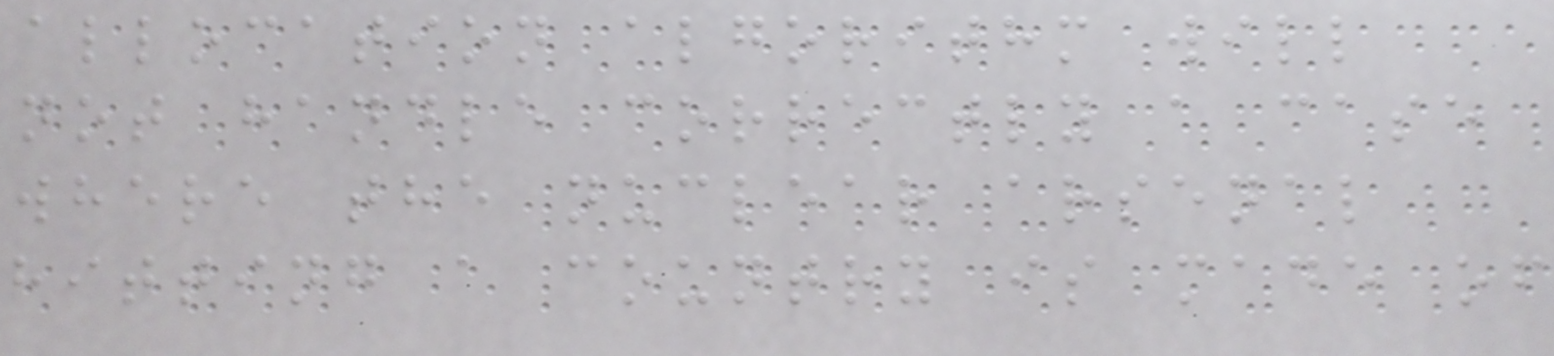allocation algorithm will
not handle correctly a case
where the nuclear arsenal
hitting a country is made of
